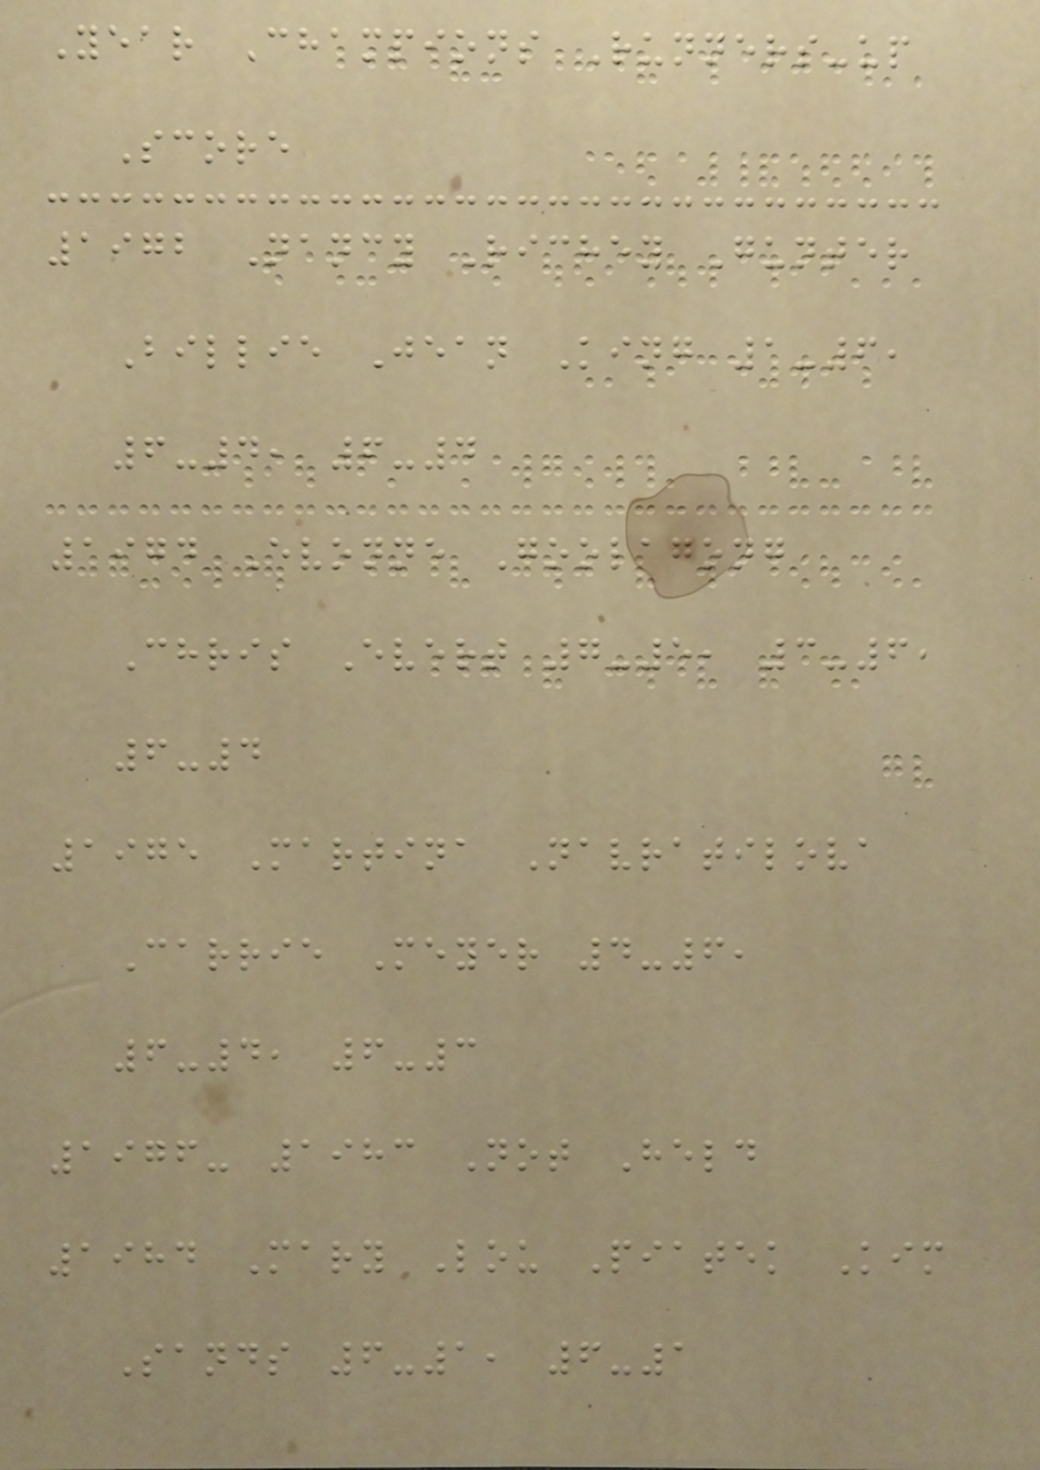Year Champions Runners-up
Score
1972 Nancy Richey Gunter
Billie Jean King 1-6,
6-4, 6-4
1974 Evonne Goolagong
Chris Evert 7-5, 3-6,
6-4
1975 Martina Navratilova
Carrie Meyer 4-6,
6-4, 6-3
1976- 1983 Not Held
1984 Mary Lou Piatek Kim
Sands 6-1, 6-1
